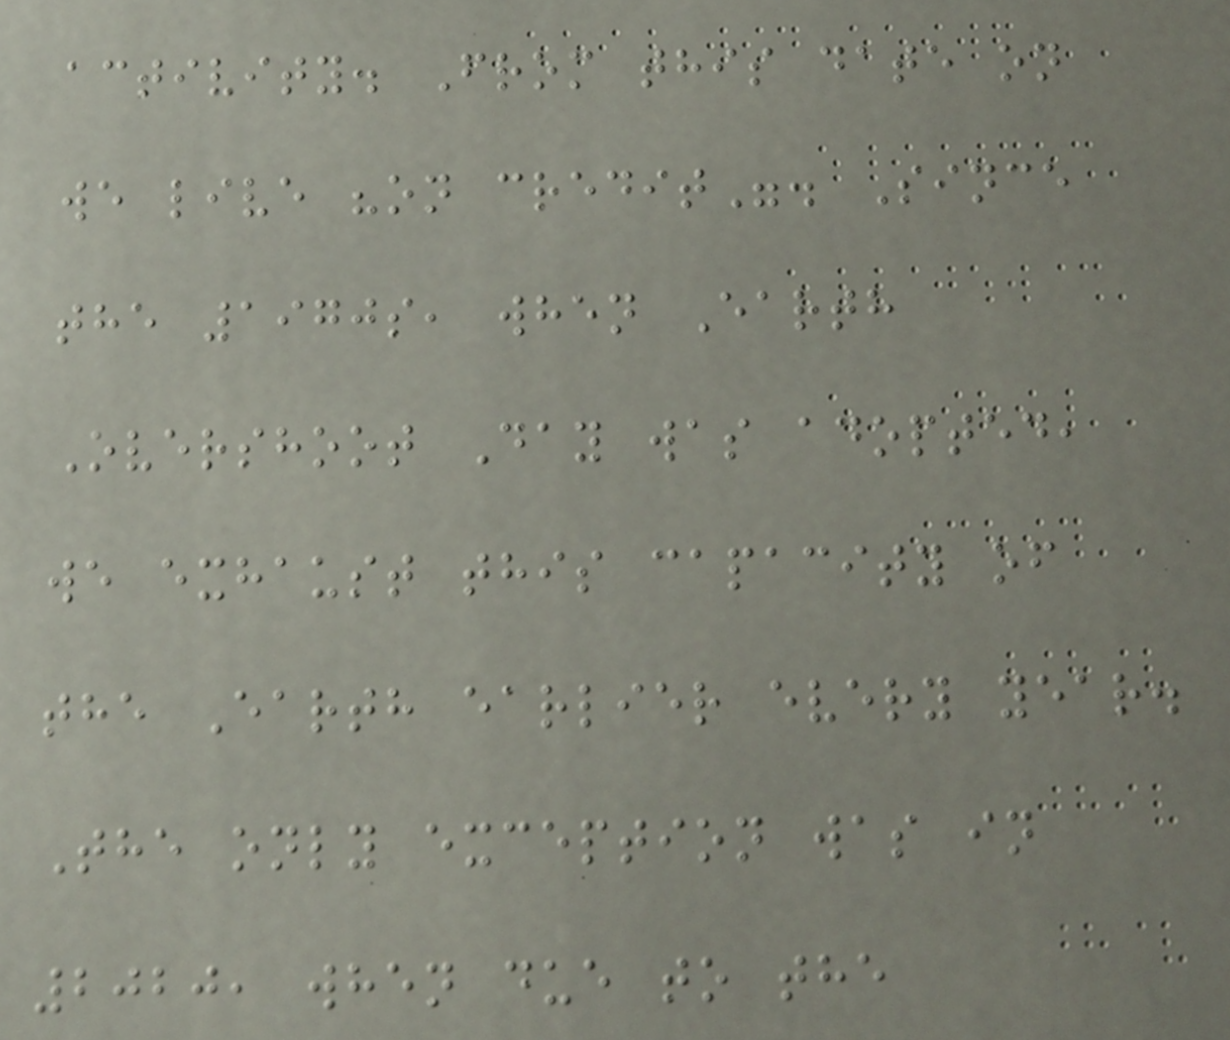activity. From this date on
we live "on credit". Since
the 1970s, when Earth
Overshoot Day was adopted,
we exhaust this capacity of
the Earth earlier every year.
The only exception was in
2020, when due to the
